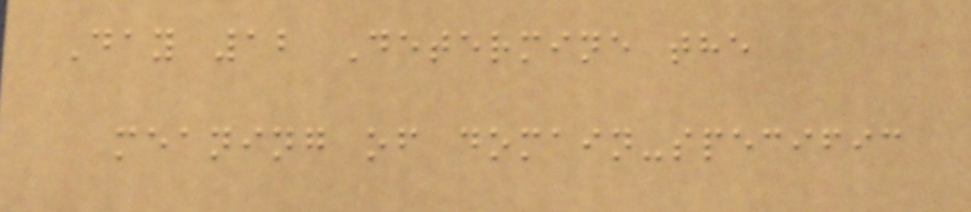Day 12 Determine the
meaning of domain-specific
